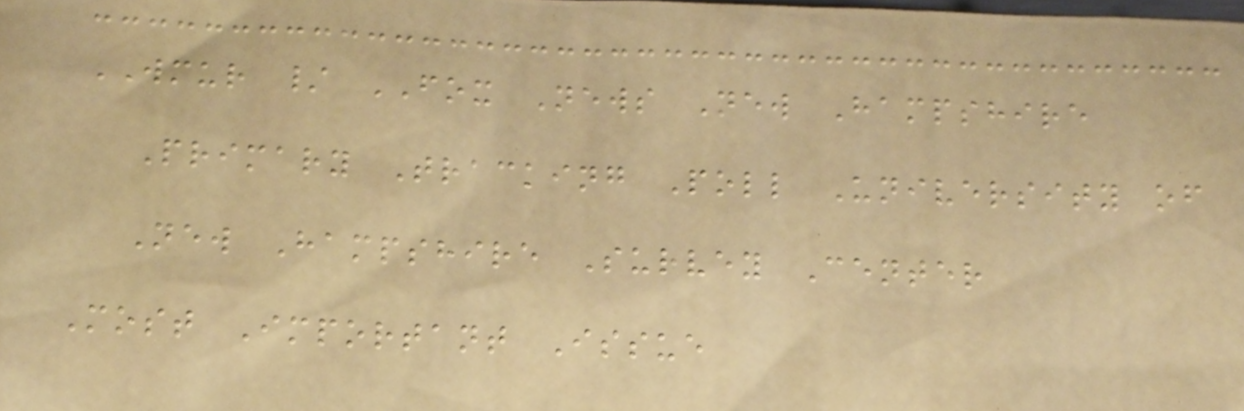WMUR / FOX News New Hampshire
Primary Tracking Poll University of
New Hampshire Survey Center
Most Important Issue
